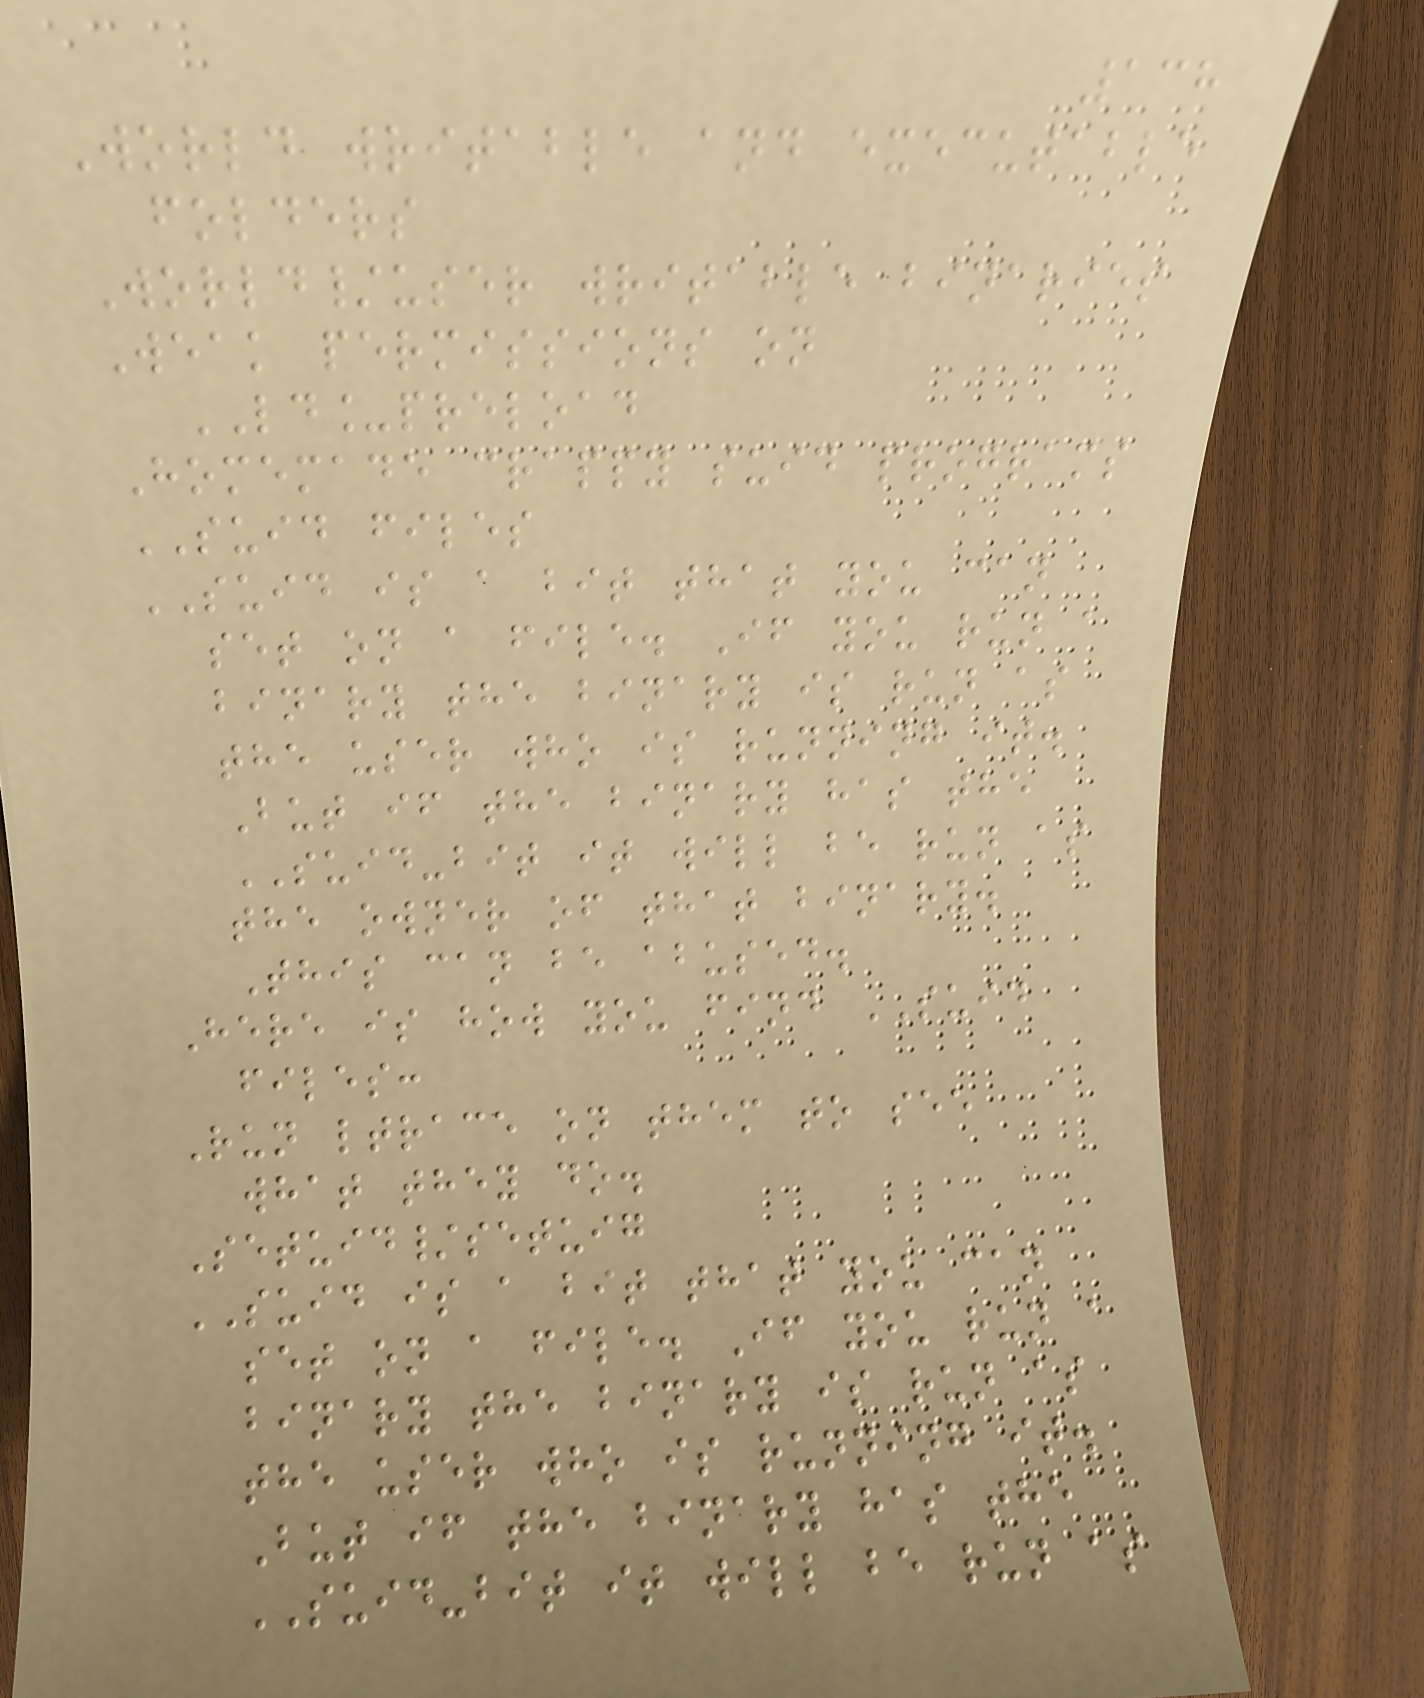138
World writable and executable
folders
World/user writable binaries
Weak permissions on
LD_preload
Homemade crappy suid programs
SUID files
SUID is a bit that you can
set on a file. If you run a
binary the binary is run as
the user who is running it.
But if the binary has the
SUID-bit it will be run as
the owner of that binary.
This can be abused.
Here is how you find SUID
files:
Run ltrace on them to see
what they do.
Setuid/setuig
SUID is a bit that you can
set on a file. If you run a
binary the binary is run as
the user who is running it.
But if the binary has the
SUID-bit it will be run as
